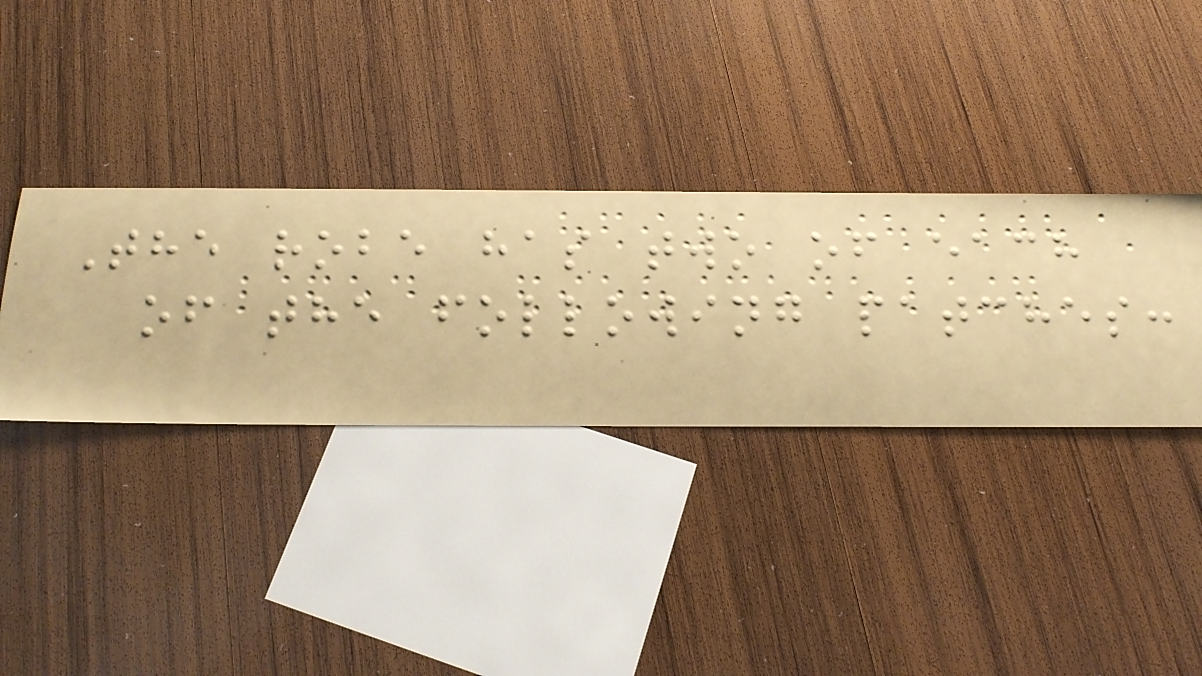The robe has two of each
of the following patches:
